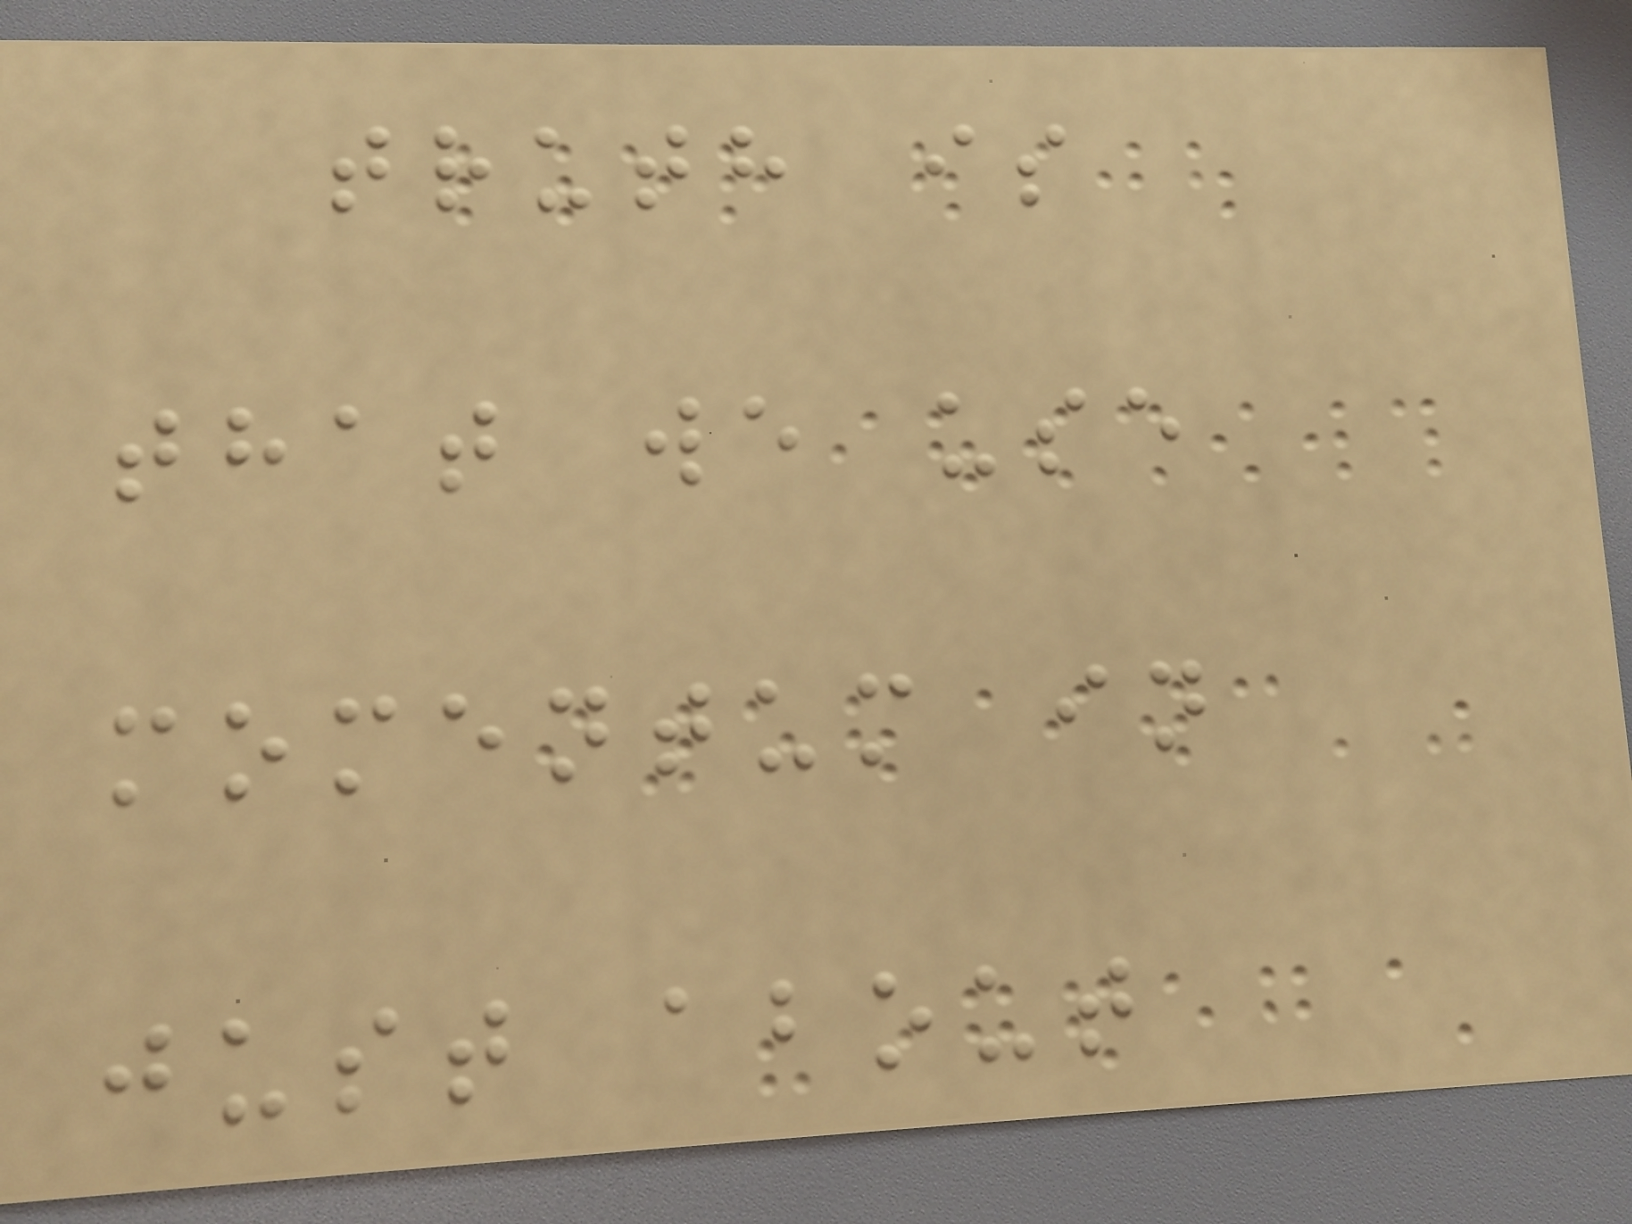truth is
that we use
momentum in
just about
